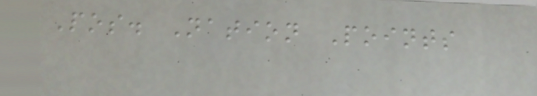Pos. Nation Points
